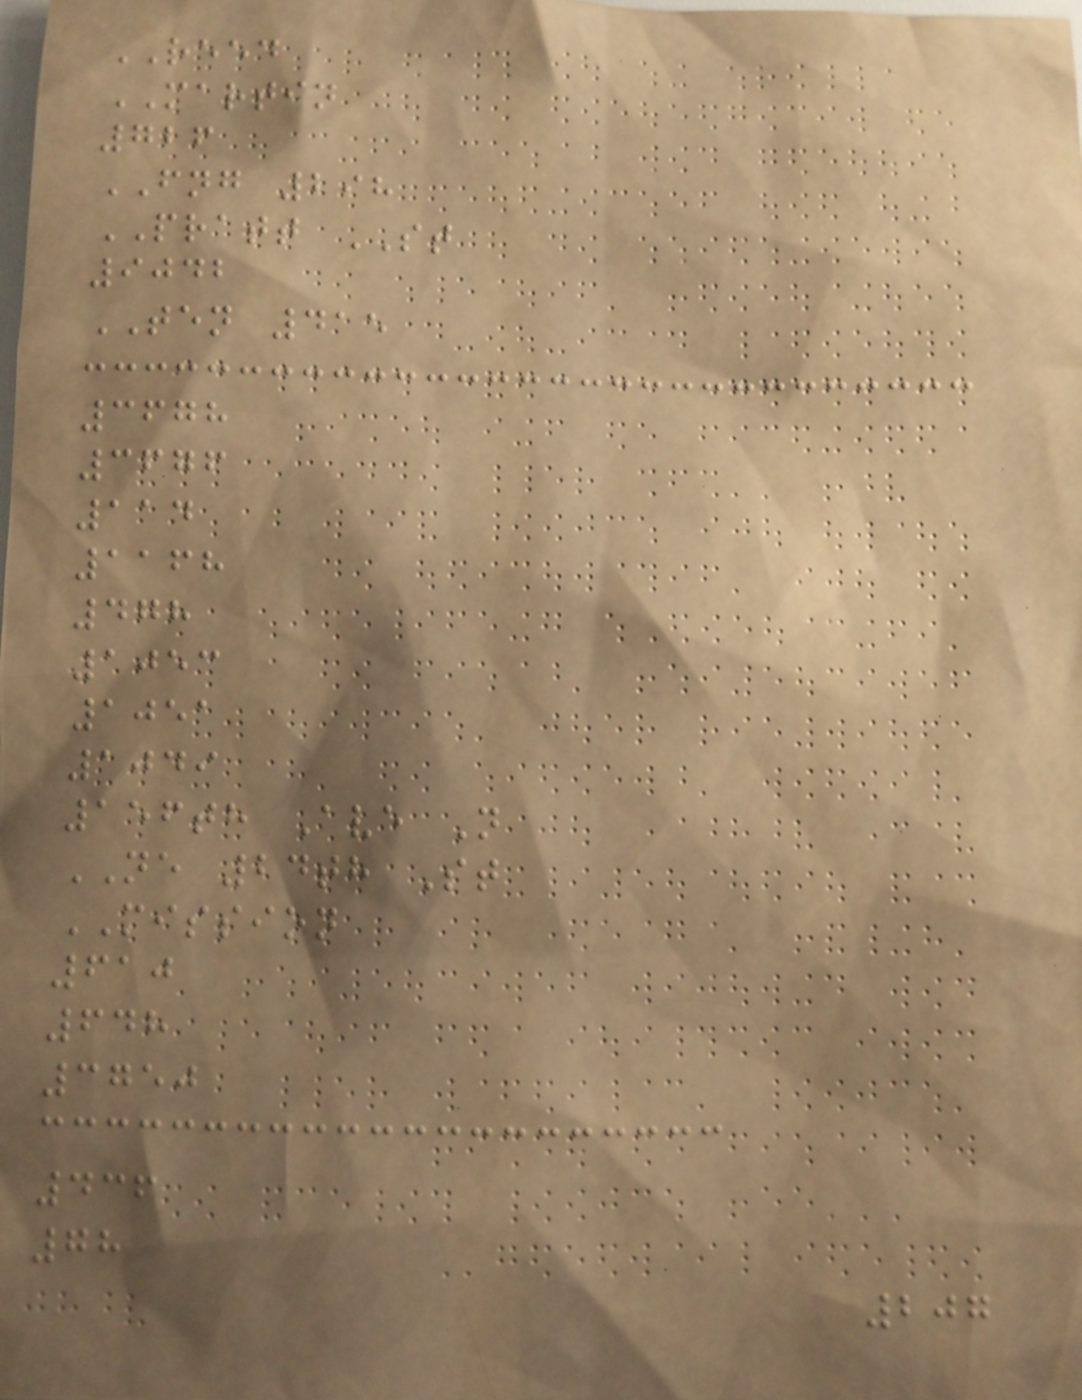REED
MARTIN
726
FNG 298
PRATT ST
9042
TEN 415
3678
3676
114
1168
478
1053
1051
1049
156th Ave N
NE 24th St
MISSION
610
648
3750
436
78
207
